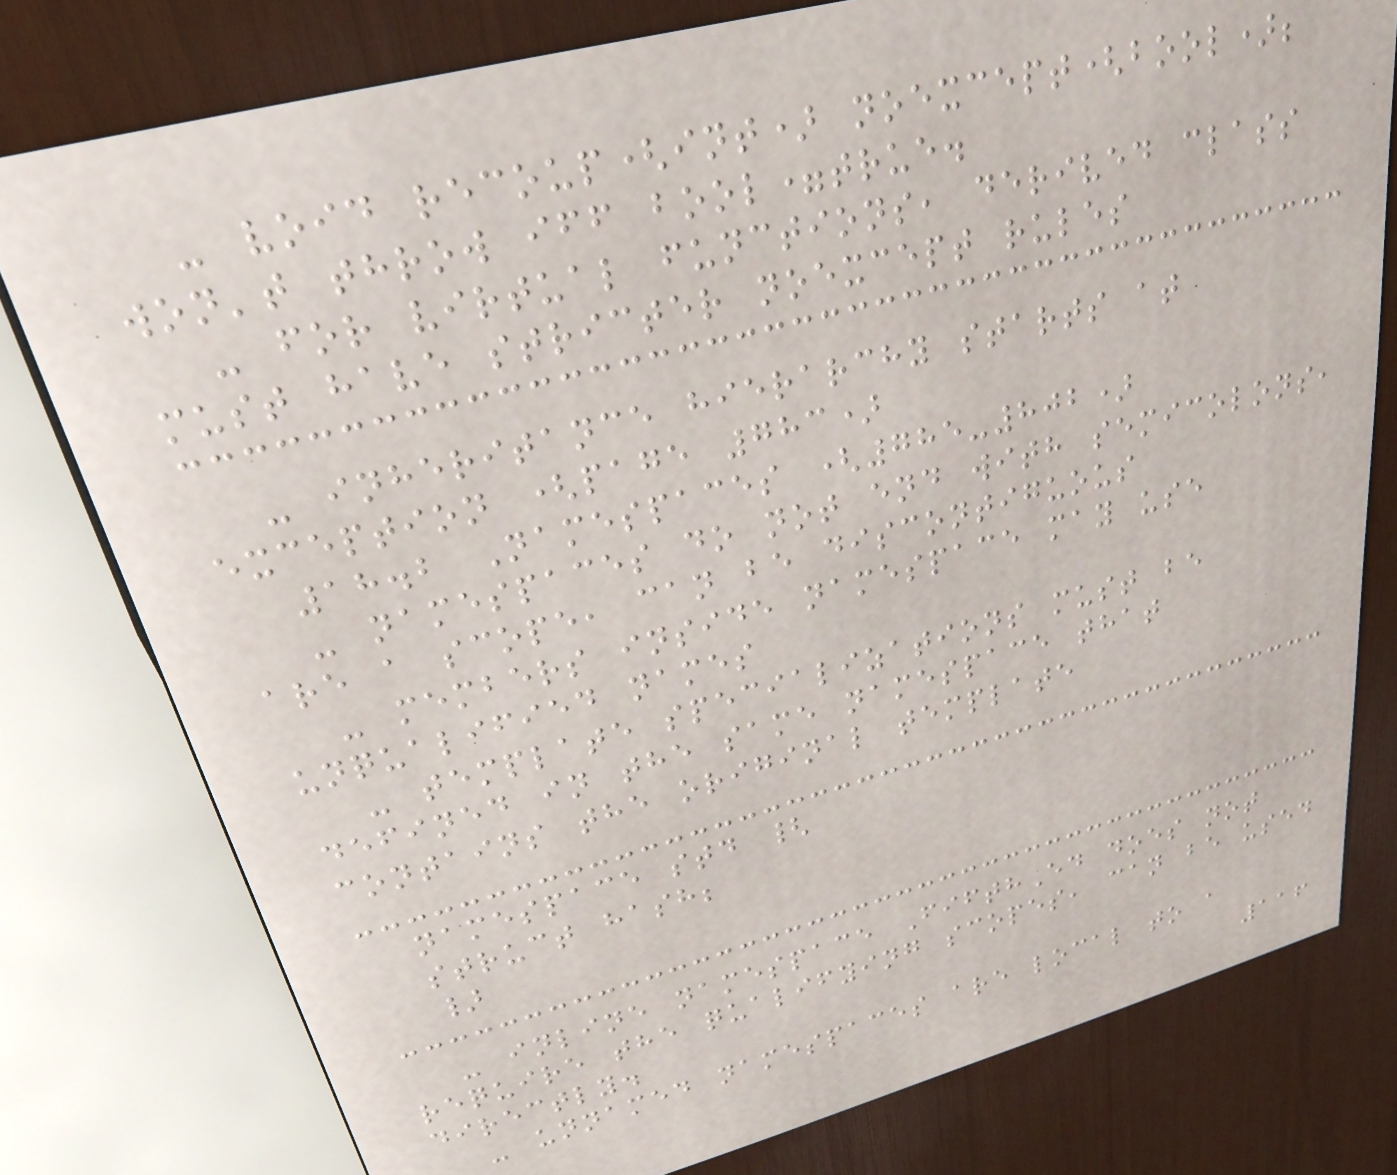- void recoup(int) noexcept(bool);
won't throw iff bool=true.
- for virtual functions, derived class
must have stricter noexcept rules
- inheritance hierarchy starts at
exception (page 783)
18.2 Namespaces (785-802)
- namespaces do not end with semicolons,
are a scope, can be discontiguous
- members inside namespace may use
unqualified names
- template specializations must be
defined in the same namespace that
contains the original template
namespace std {
struct hash;
}
- inline namespace FifthEd does not
require the qualifying scopes, can be used
directly.
- unnamed namespaces are local to a
116
